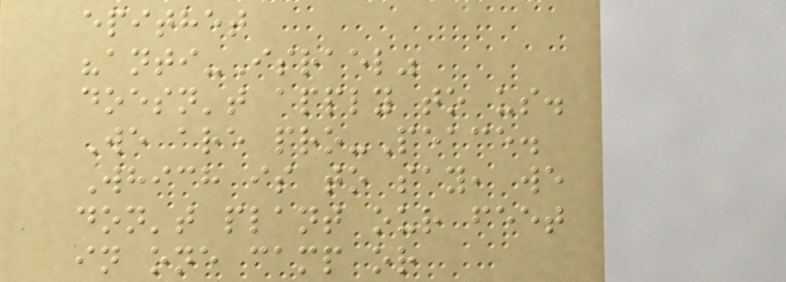epithet
"anti-Israel"
doesn't apply to us.
We are pro-Peace.
Which is to say, we
don't plant our feet
in one camp or
